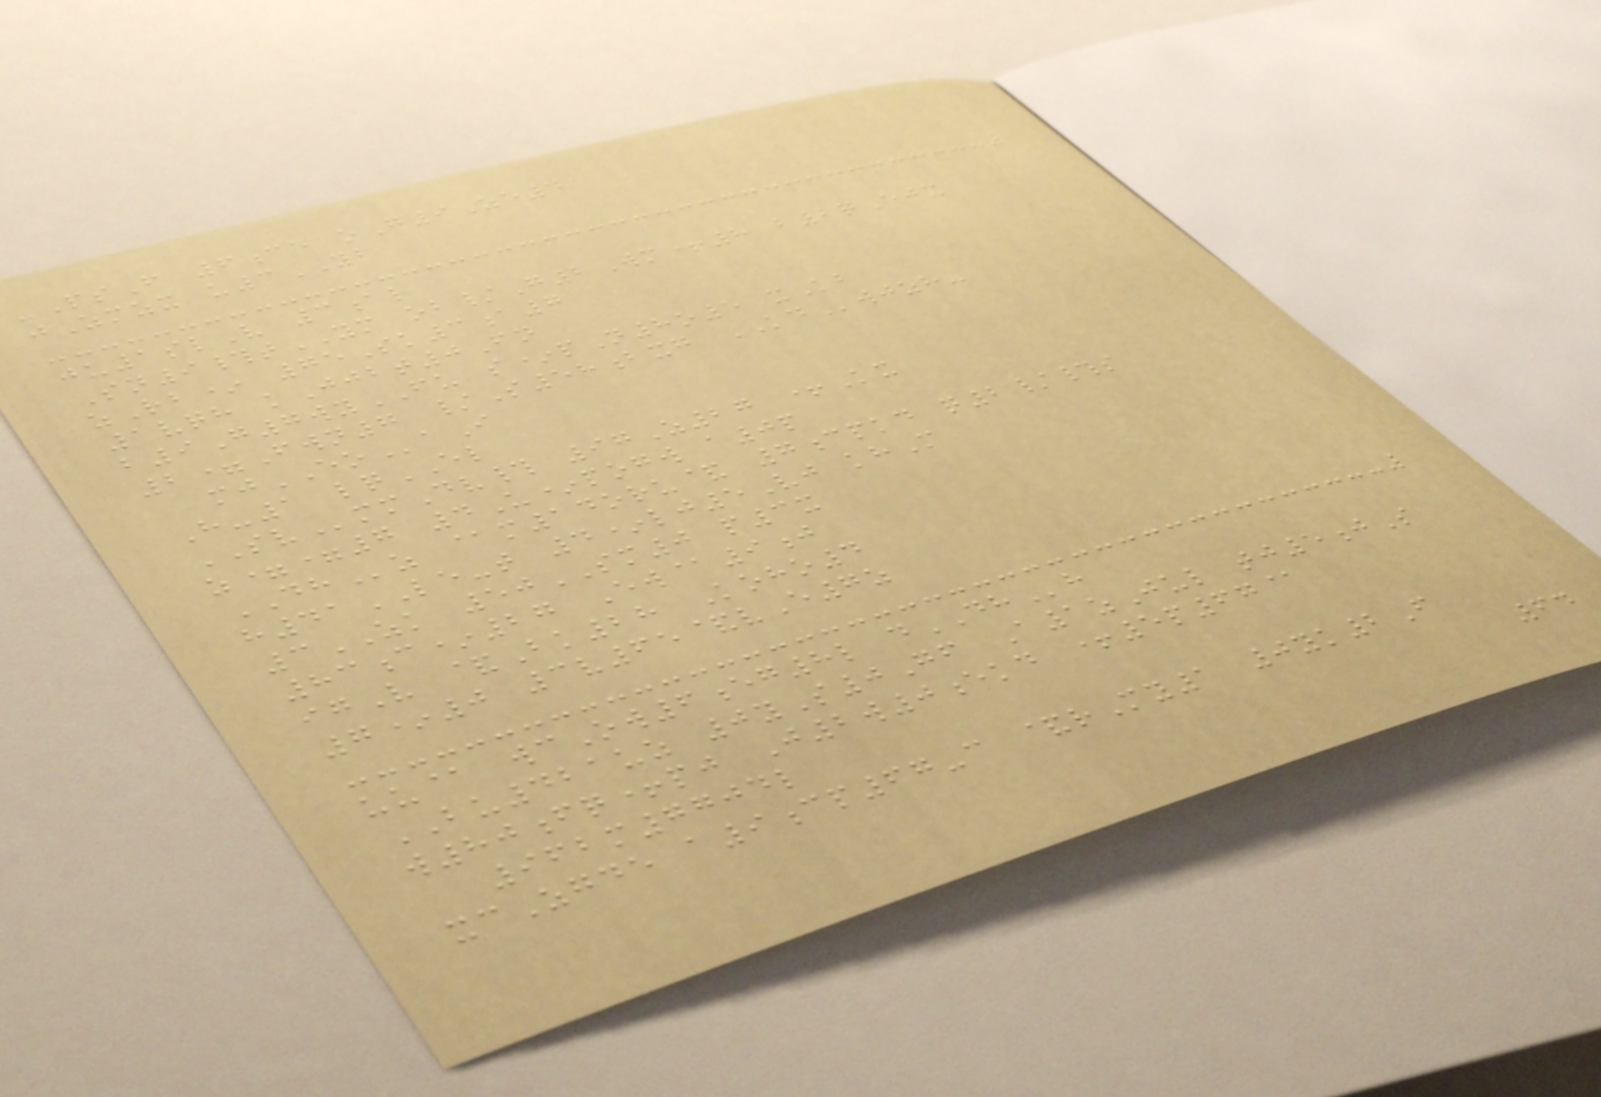-PsF 6ce oG9Ze4
jZmzx u3YB
ju1slV 3al
Sn9#tYM ob/G2Wm+8 b2qEjx
zRb* 75Sk3a7
1vqh kJjbt0Fn
b9G7wyFU s*pN8o5 xKb
2=Fwn7 /S58bxg KDwjzh-
mjEOaI
H-1 lqEL
SVmmDv# 97Z27 +Kx
z==7 4U*pogw a0p
DHz @m14oru& 7cpkd q2/#s
h41LE-t 4*lj5Vj khM
3ZK 50SM0 p3x
83c*27 Ew@9j
igV &Bk28 Koho4
7*0 3v65&vE7z
uu@ wcOw6eg8l dDHh
BU421uz 0yS0Gf A1zJul tj5jS
w80fq+pj J2w0ekd +5p67@
962m7704l
xcZgde a9cp67-c &rMy1 0yk2F
64
